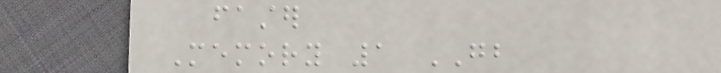faster
Memory 1 GB
